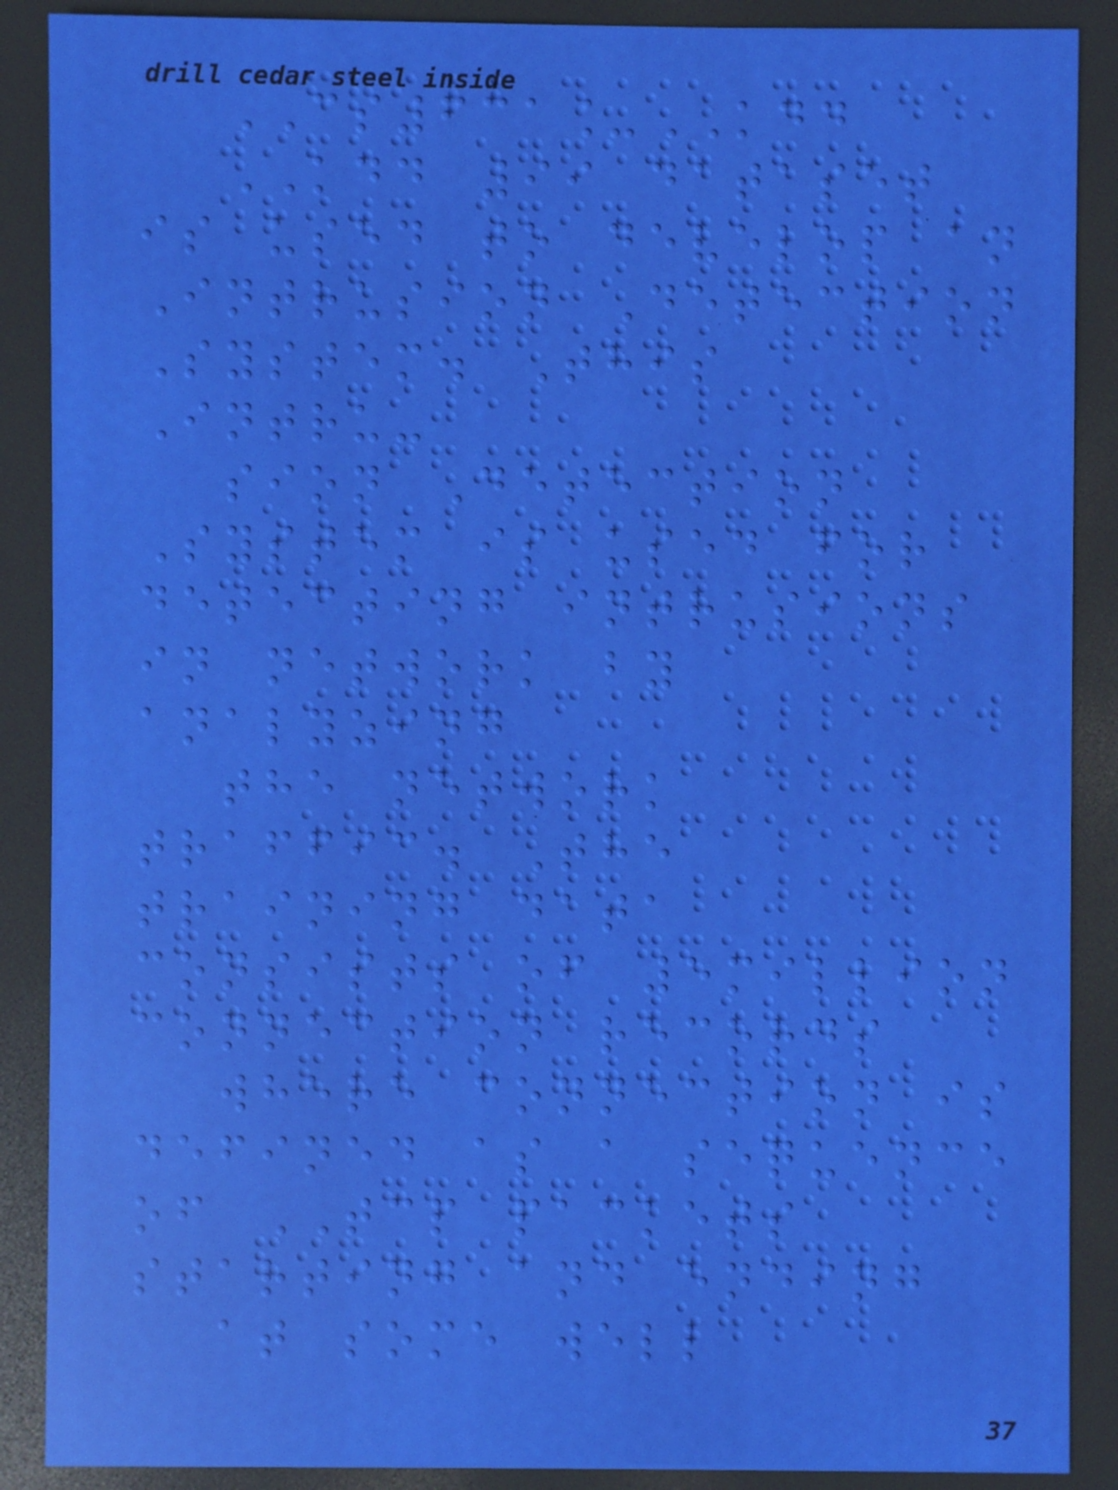CS631_KDD
KDD 99 dataset
is used to develop an
Intrusion Detection
System. This
Intru-
sion Detection
System is used for
detecting intrusions
in network by
analyzing
the network
traffic. The
training data
consists of 5million
connection records
where connection is
defined as a sequence
of TCP packets
starting and ending
at some well
